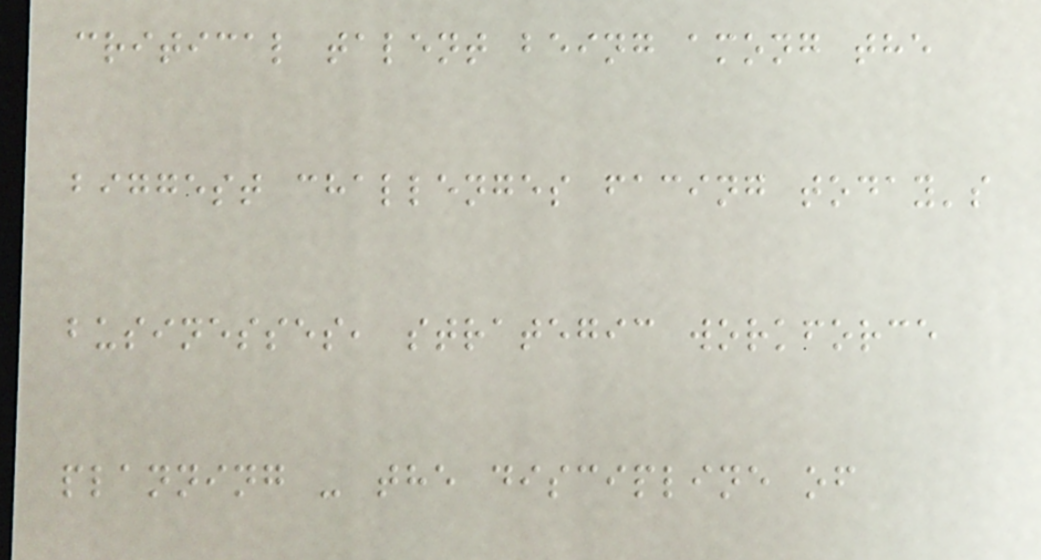critical talent being among the
biggest challenges facing today's
businesses, strategic workforce
planning - the discipline of
